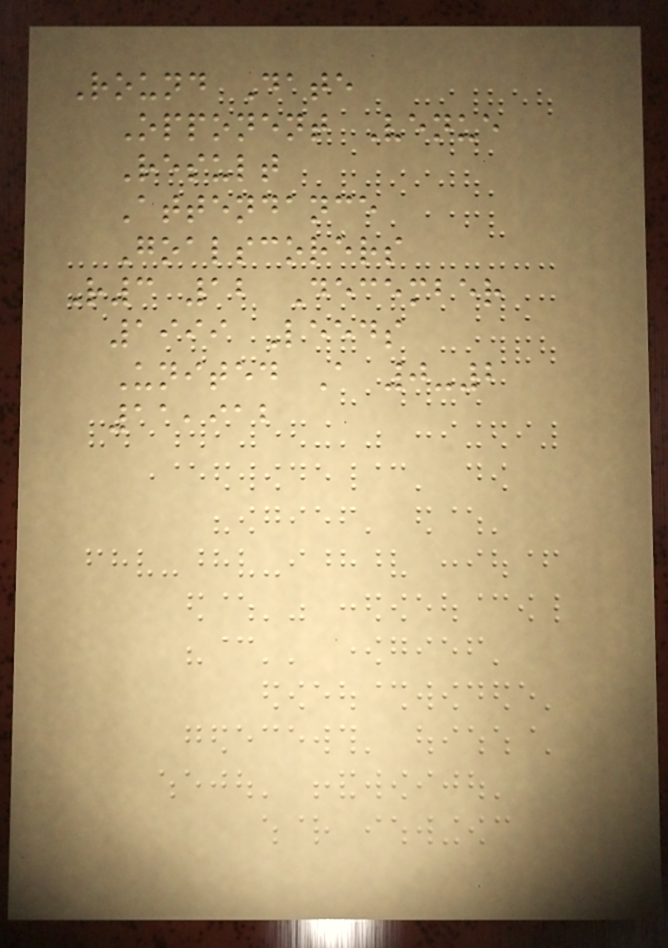Round Date
Opponent Venue
Result
Attendance
Goalscorers
R3 12 December
1999 Leeds
United A 0-2
11,912
